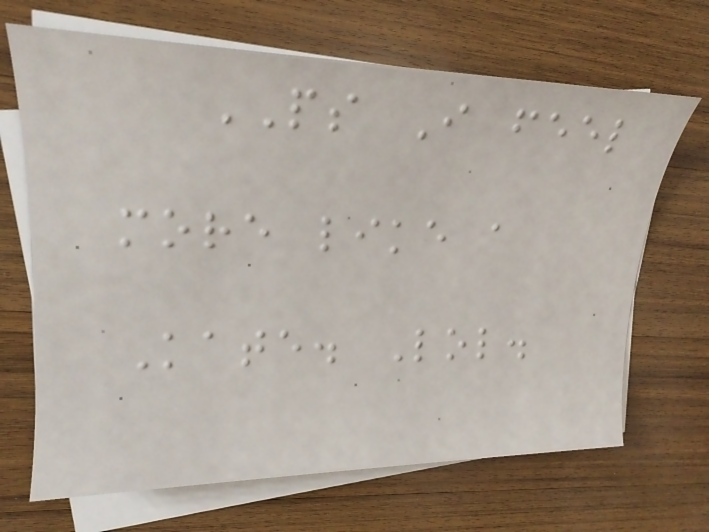PS I feel
more like a
Kate. Lol.
